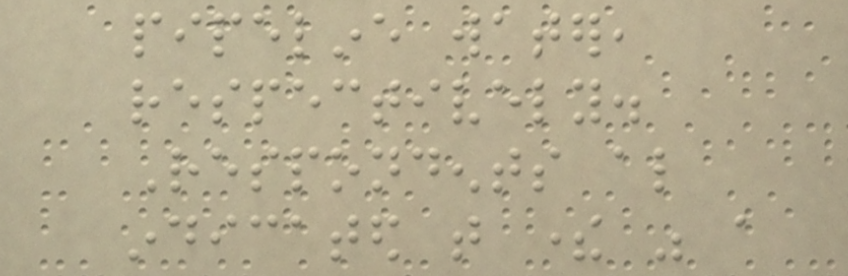pipeline water,
respectively.
Respondents also
indicated that there was a
